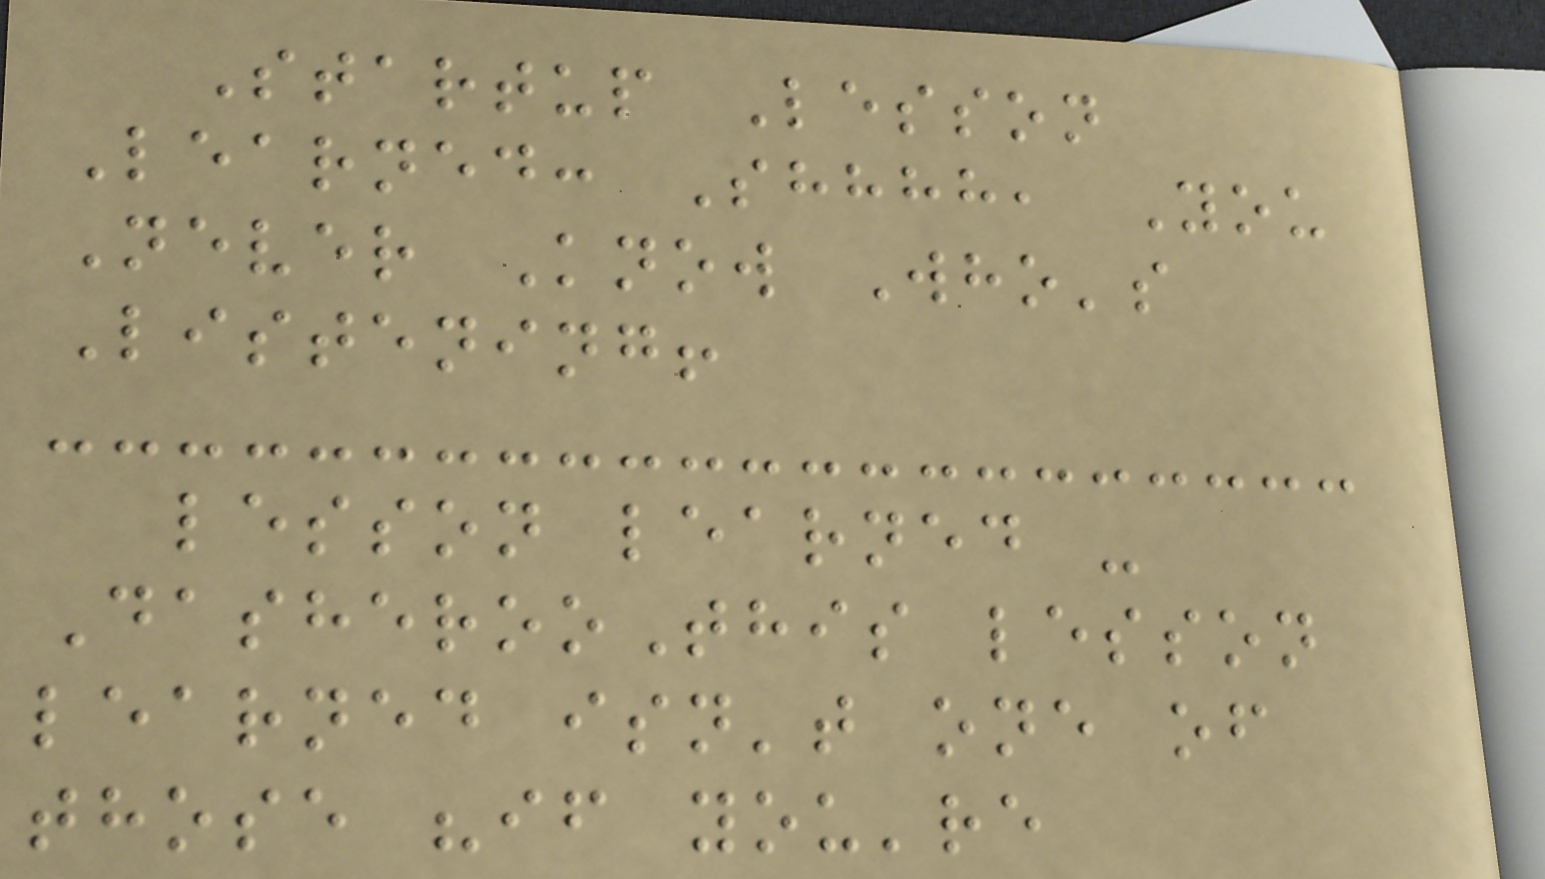Startup Lesson
Learned: Shhhh, You
Never Know Who's
Listening!
lesson learned -
DasherooThis lesson
learned isn't one of
those "if you're
